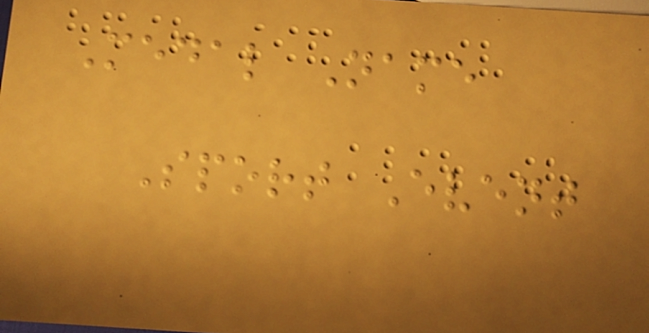Medal Name
Sport Event
